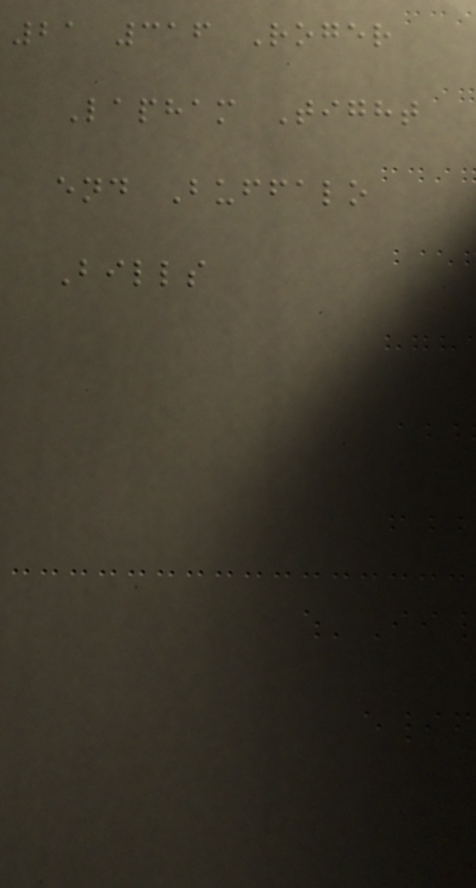21 316 Roger
Lapham Tight
end Buffalo
Bills
